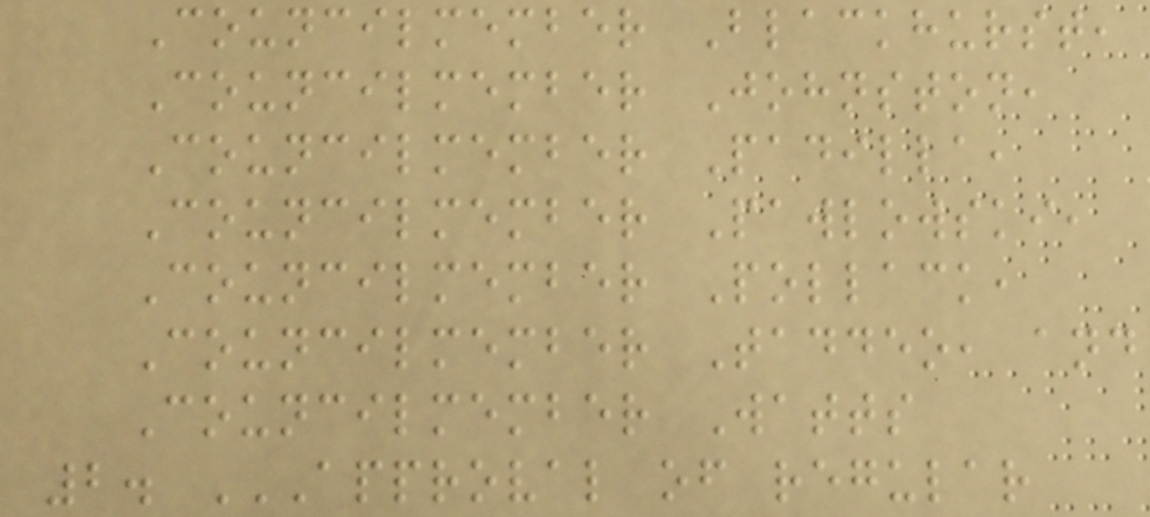Councilmember Blackhurst,
Councilmember Johnston,
Councilmember Padilla,
Councilmember Pawlowski,
Councilmember Pollack,
Councilmember Taddeo, and
Councilmember Watts
2. APPROVAL OF REGULAR
